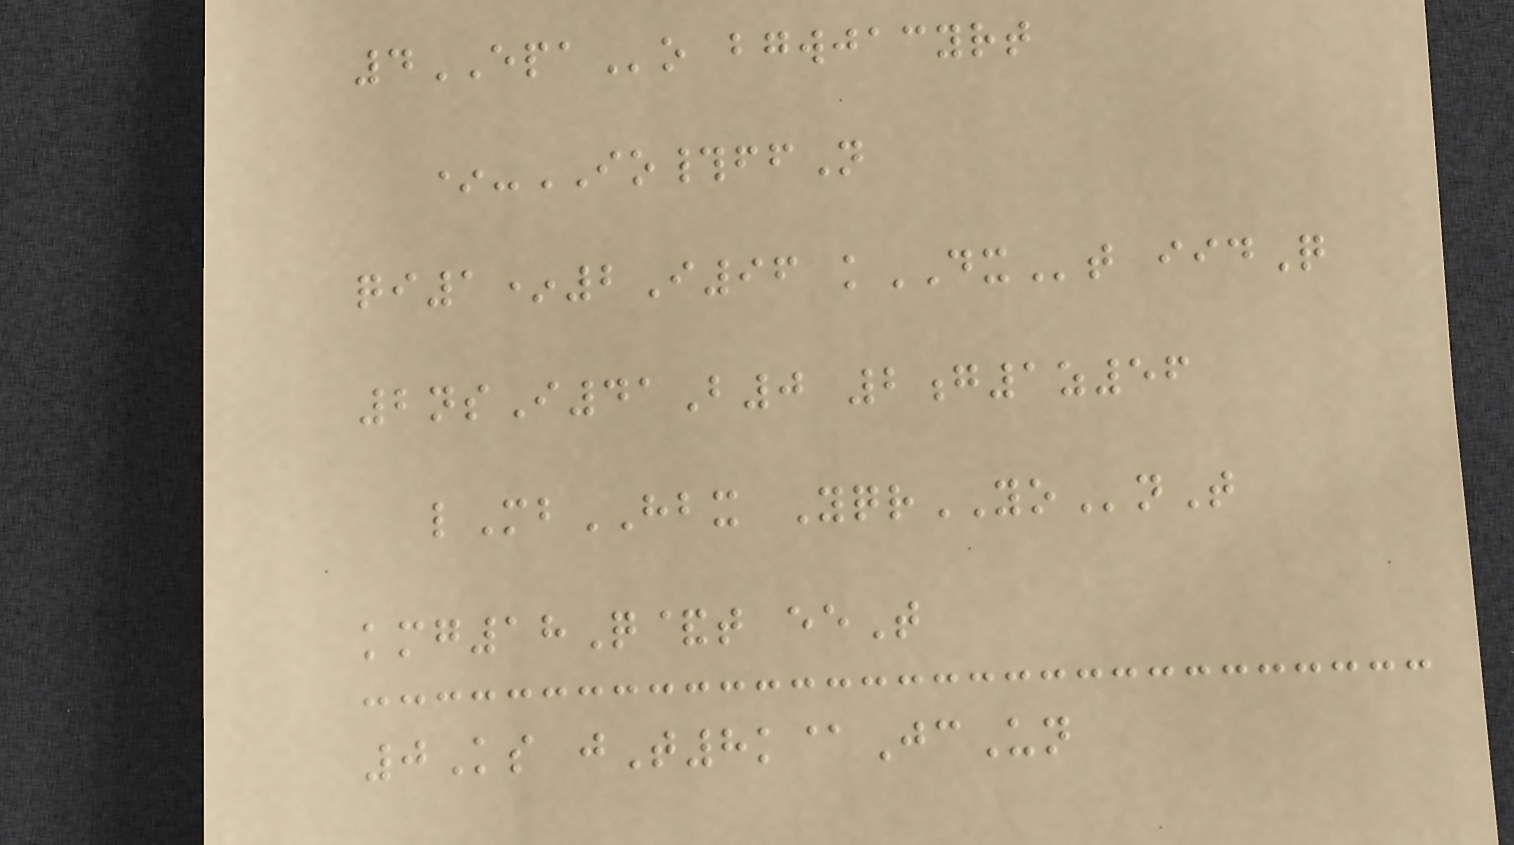4EPAo bgwjacyrt
*-IO#ffN
qi1*2I96 kDXt iidQ
2nsI41B0 2g1z56
lMbHBX YqrYOnT
kmg18Q&t eeT
0Ks jT8k@JcUn
